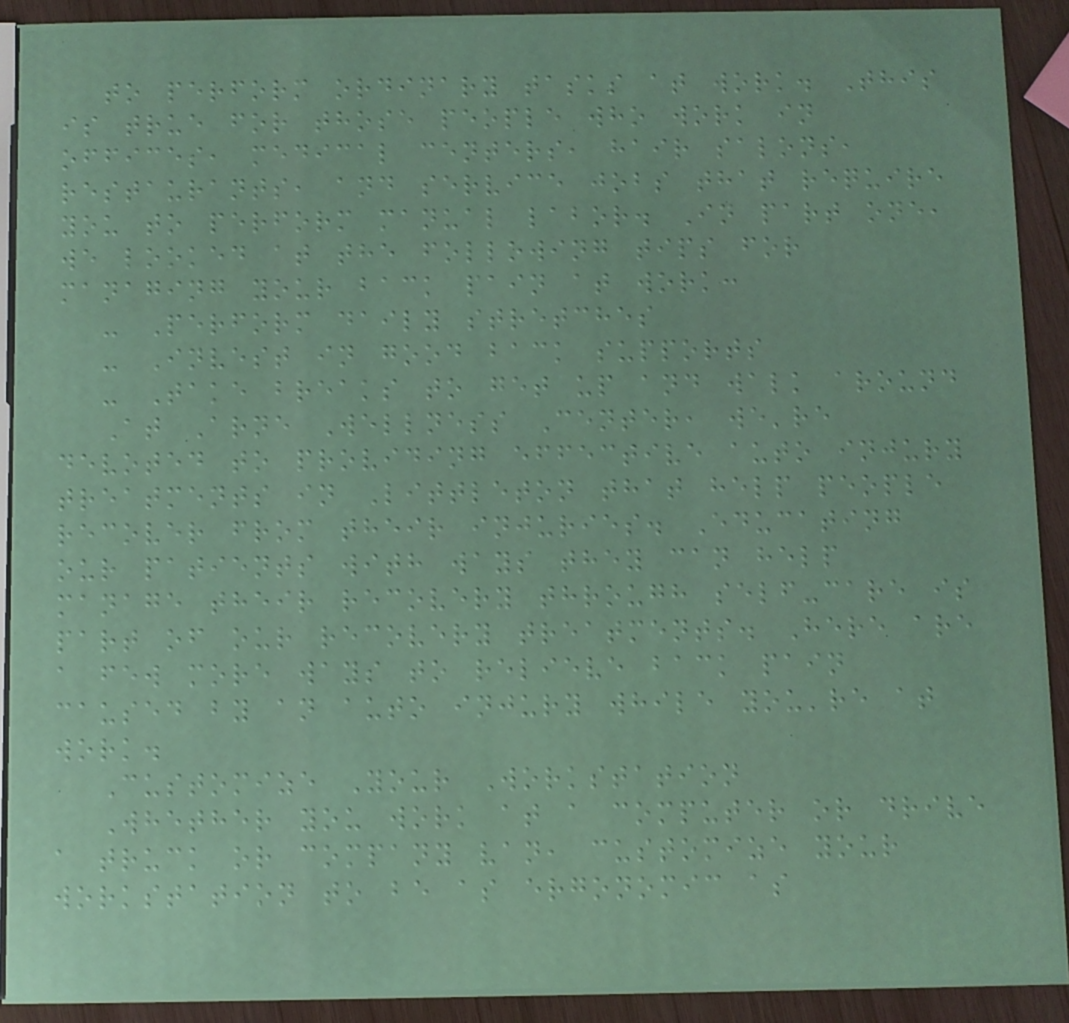to perform ordinary tasks at work. This
is true for those people who work in
offices, medical centers, hair salons,
restaurants, and service jobs that require
you to perform manual labor. In part one,
we looked at the following tips for
managing your back pain at work:
- Perform daily stretches
- Invest in good back supports
- Take breaks to get up and walk around
At Arne Wellness Center, we're
devoted to providing effective auto injury
treatments in Littleton that help people
recover from their injuries. Educating
our patients with ways they can help
manage their recovery through self-care is
part of our recovery treatments. Here are
a few more ways to relieve back pain
caused by an auto injury while you're at
work.
Customize Your Workstation
Whether you work at a computer or drive
a truck or company van, customize your
workstation to be as ergonomic as
